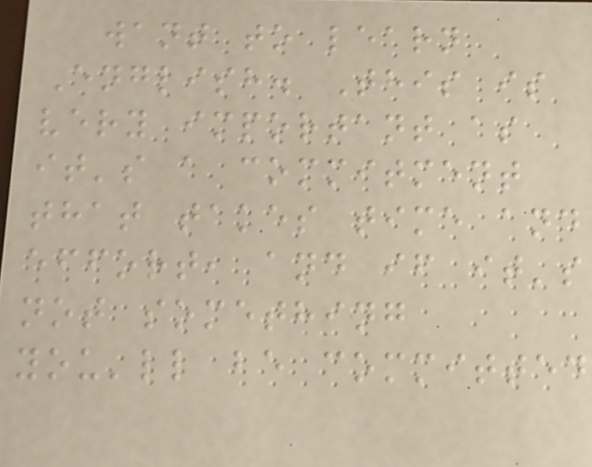want to learn
English. This is
very important as
it's a commitment
that takes time and
effort, and if it's
not something
you'll be committed
